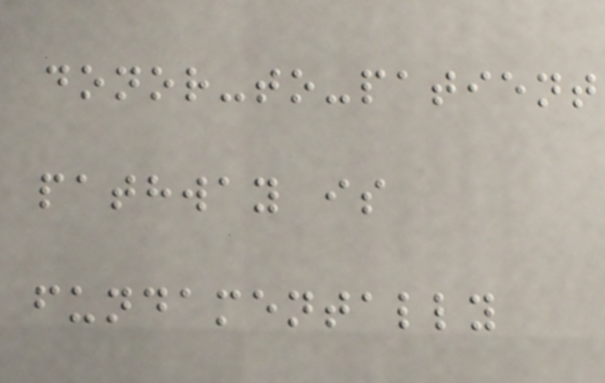donor-to-patient
pathway is
fundamentally
